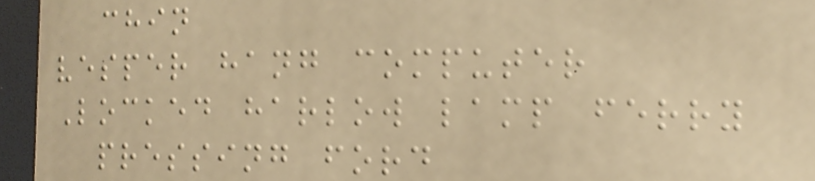chin
vesper hang computer
Locked harlow lamp ferry
pressing ford
